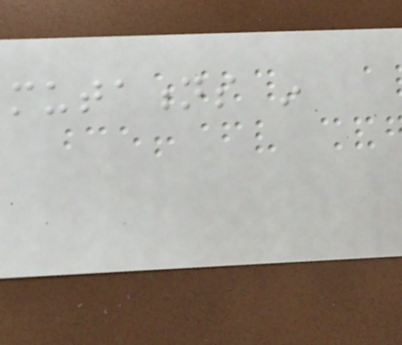mutations in
